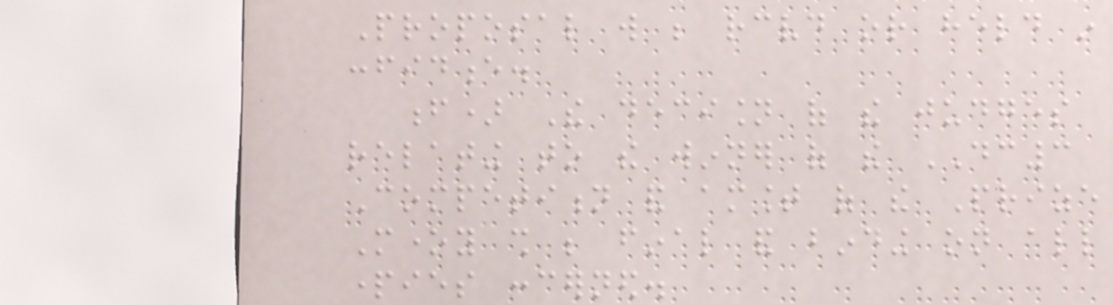Proposal will be received or held in
confidence.
f) The decision of the judges
relating to the winner of the DC3
Competition and amount of the Prize
Money shall be final and binding on all
parties concerned.
